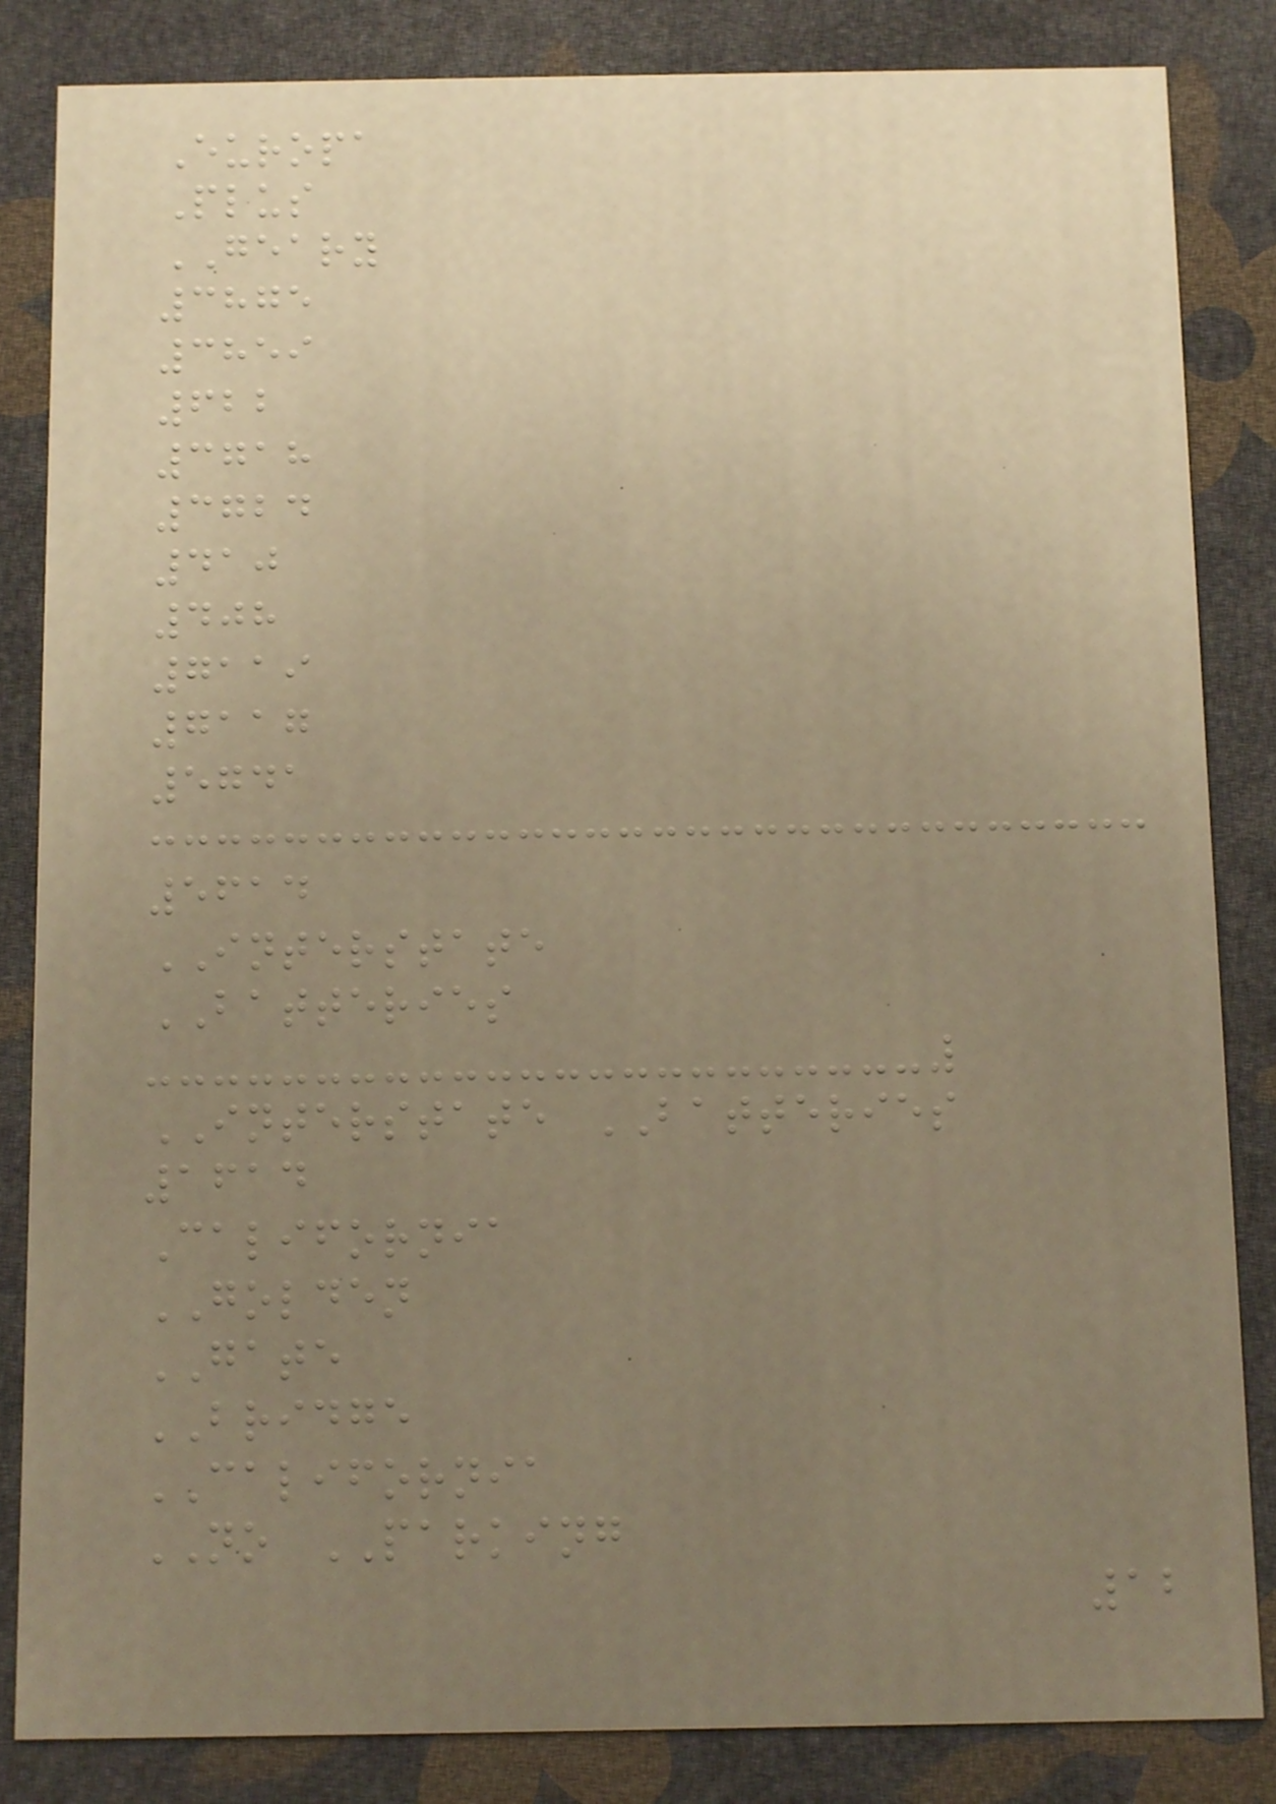Europa
Plus
GEARY
3875
3859
622
3718
3724
410
408
7119
7117
5741
5614
INTERSTATE
BATTERIES
INTERSTATE BATTERIES
1614
California
GOLDEN
GATE
BRIDGE
CALIFORNIA
NO PARKING
12
